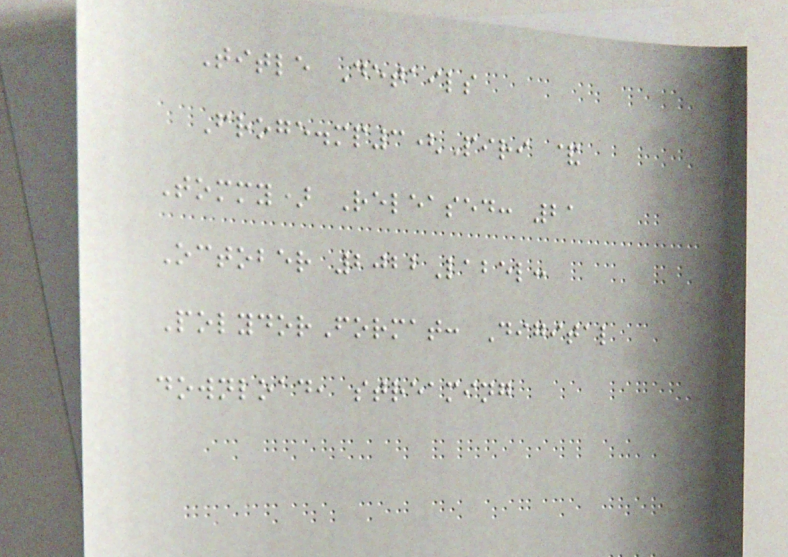Title Details
Froge.mp3(Piri &
Tommy) Released: 21
October 2022Label:
PolydorFormat: Digital
download, streaming
